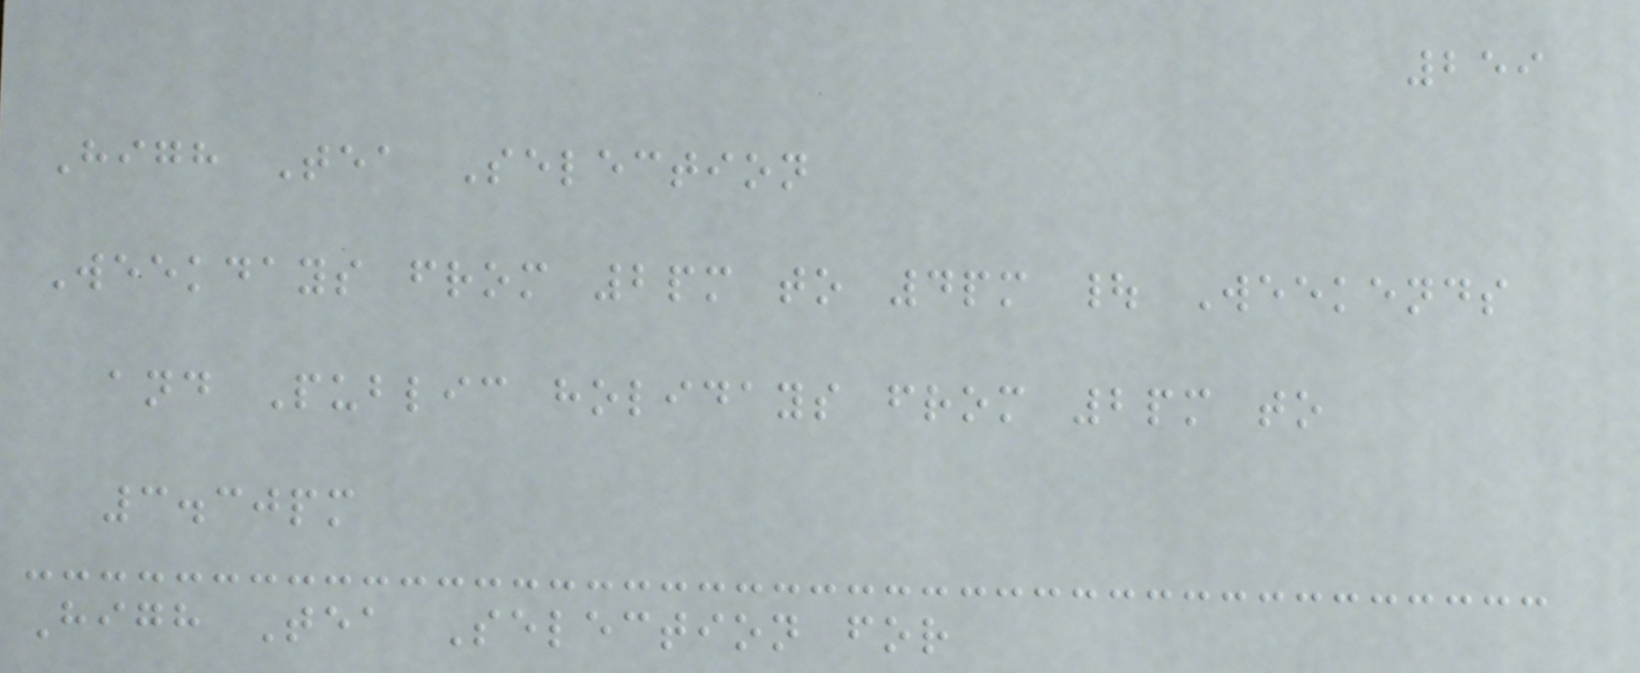259
High Tea Selection
Weekdays from 2pm to 4pm | Weekends
and Public holidays from 2pm to
3.30pm
High Tea Selection for
